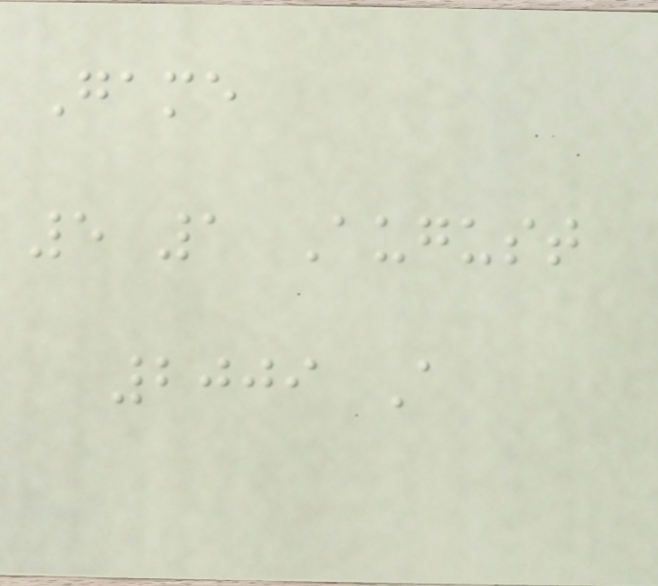Game
5 1 August
2009 A
